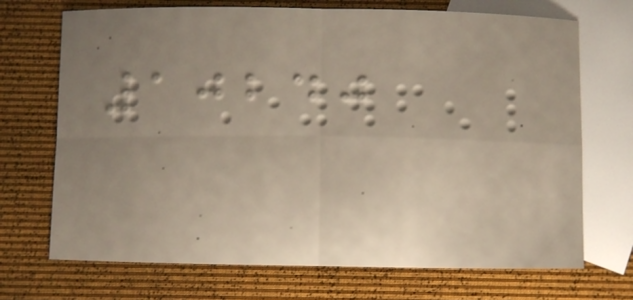10240
